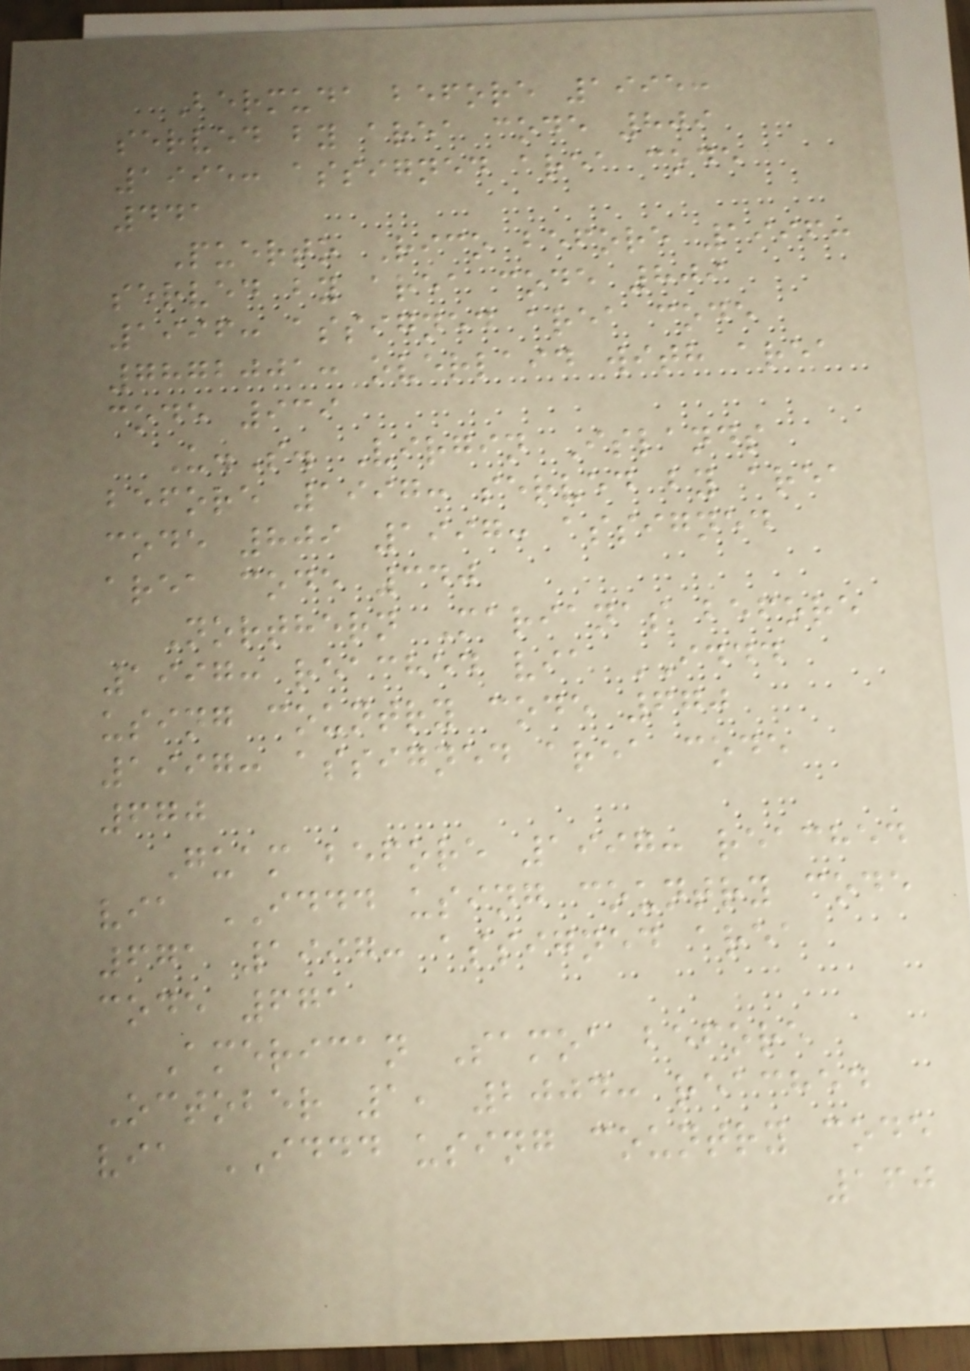Bermuda before 1995:
served by area code 809
1995: assigned area code
441
Puerto Rico before 1996:
served by area code 809
1996: assigned area code
7872001: overlaid with area
code 939
U.S. Virgin Islands
before 1997: served by area
code 809 1997: assigned
area code 340
Northern Marianas before
1997: reached via IDDD
using country code 670
1997: assigned area code
670
Guam before 1997: reached
via IDDD using country code
671 1997: assigned area
code 671
American Samoa before
October 1, 2004: reached
via IDDD using country code
160
